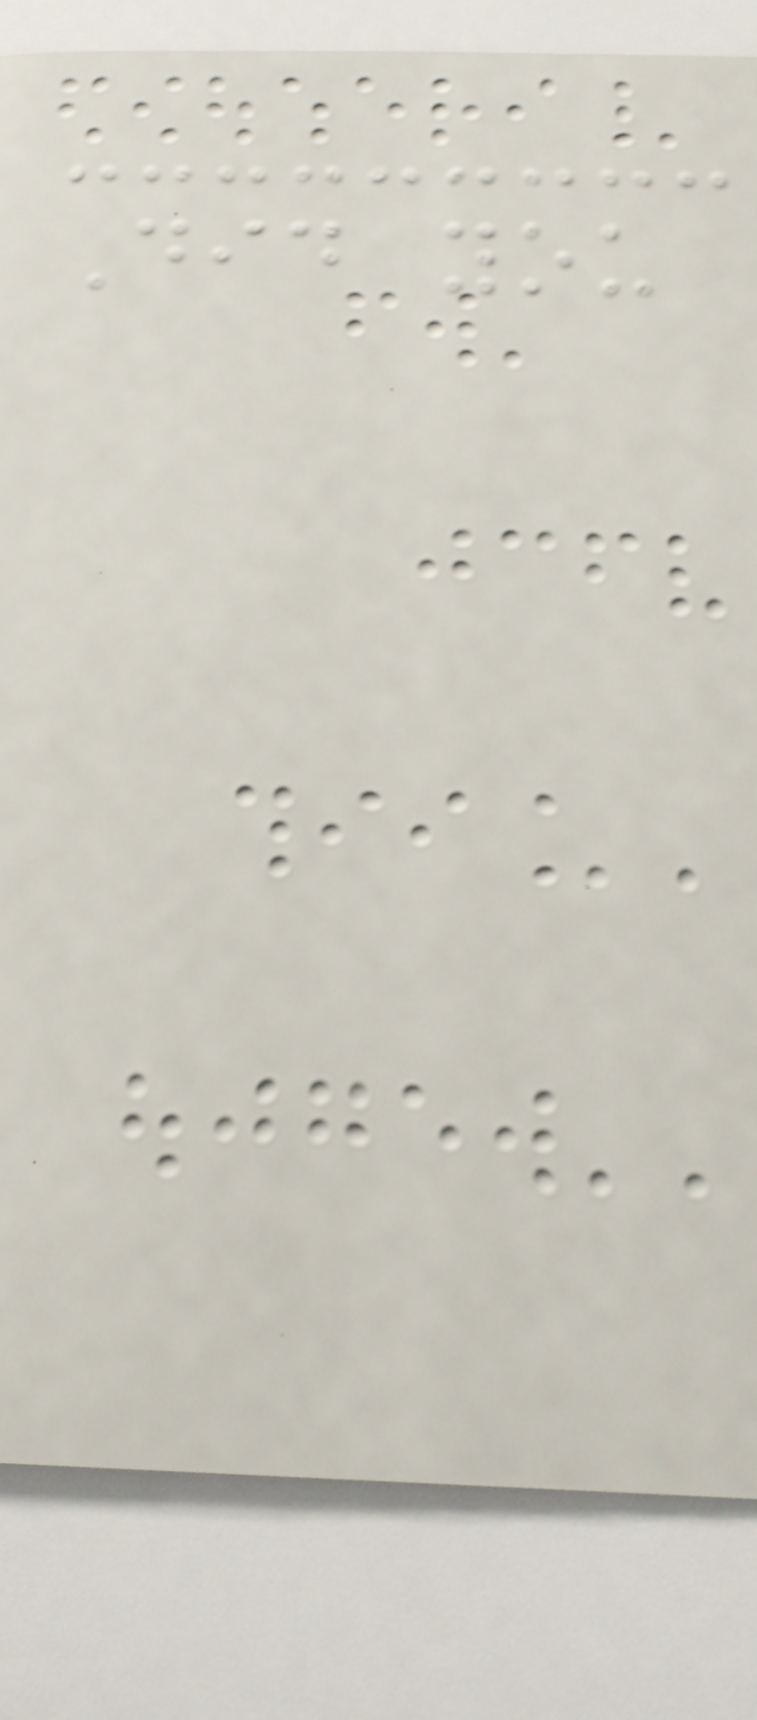Did you
